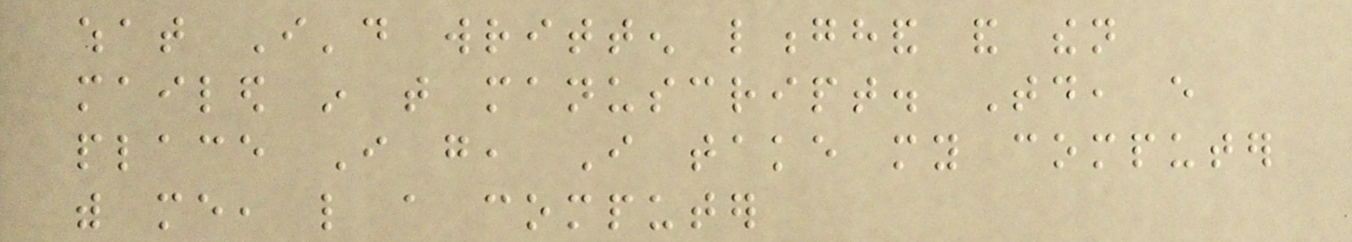what I'd written longhand and then
mailed in that manuscript. Today, every
place I go, I take my computer
with me, like a computer
